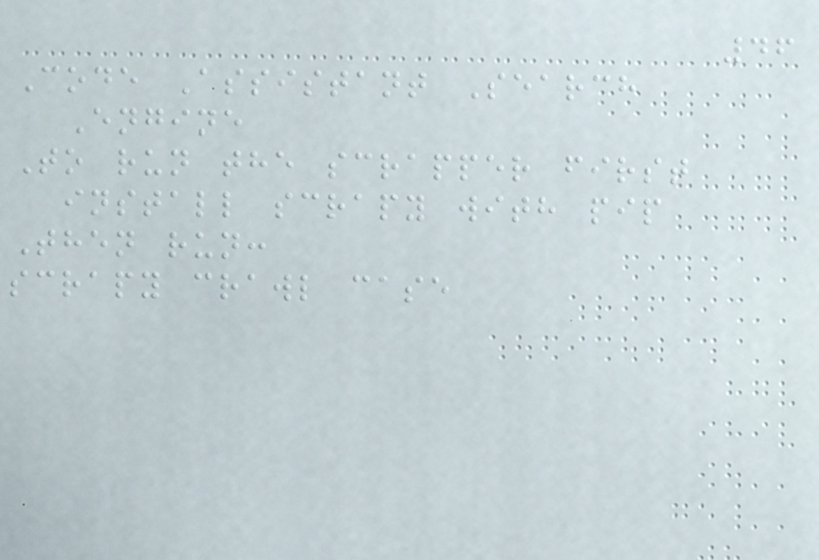46
Code Assistant Search
Engine
To run the scrapper first
install scrapy with pip
Then run:
scrapy crawl case
